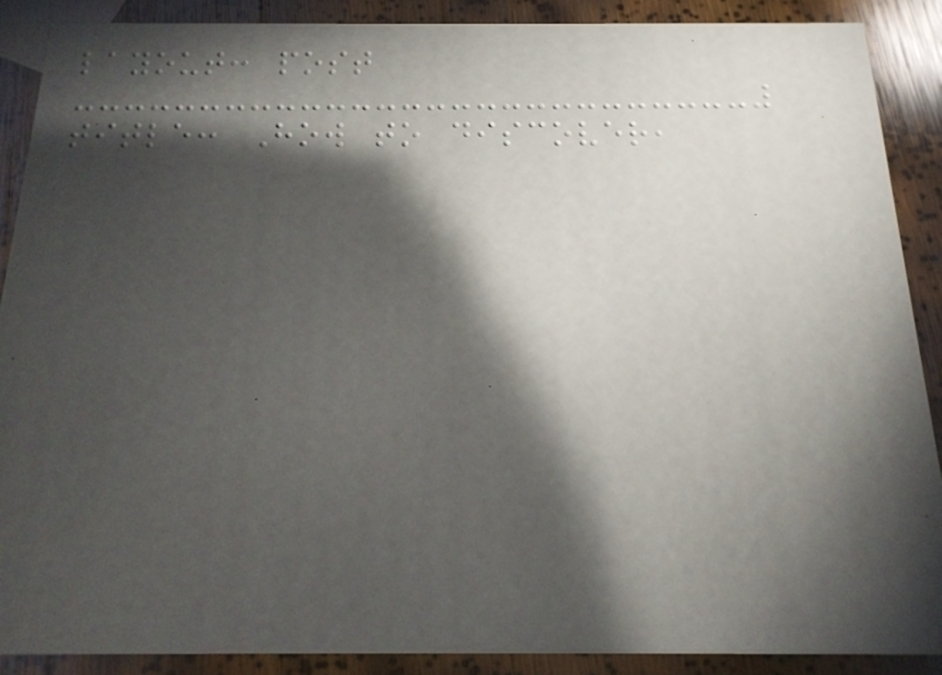layout: post
title: How to discover,
